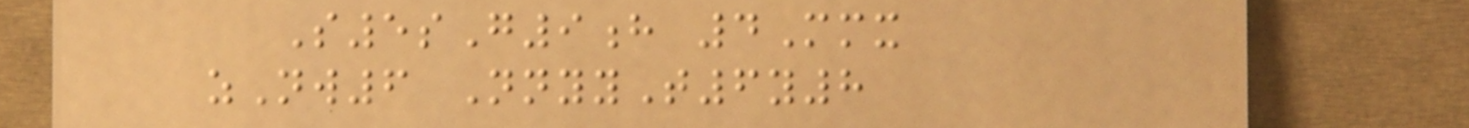S5sG9h 4Mmx
zNw6 NnyyT6y8
